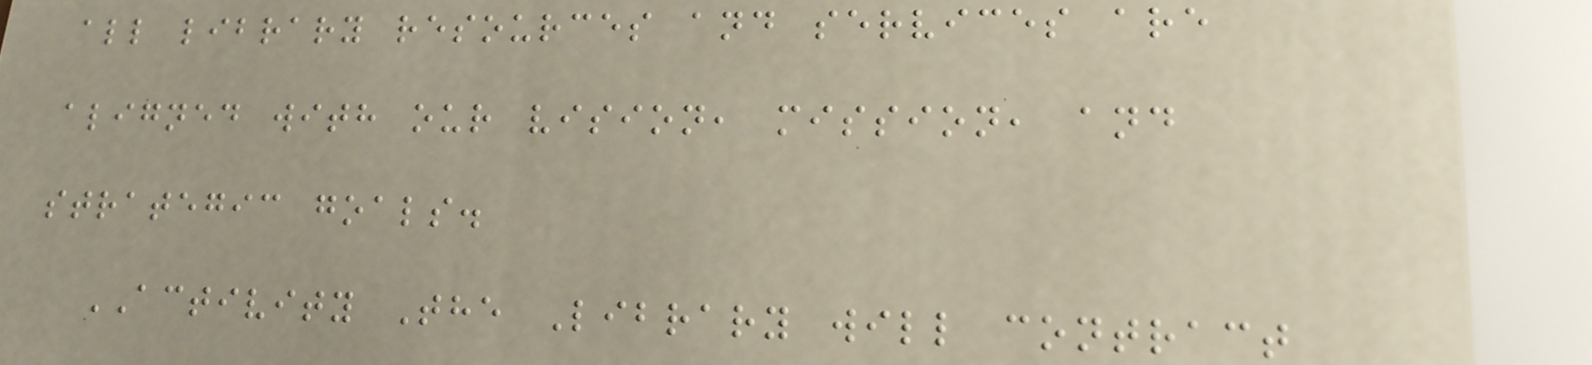all library resources and services are
aligned with our vision, mission, and
strategic goals.
ACTIVITY The Library will contract
